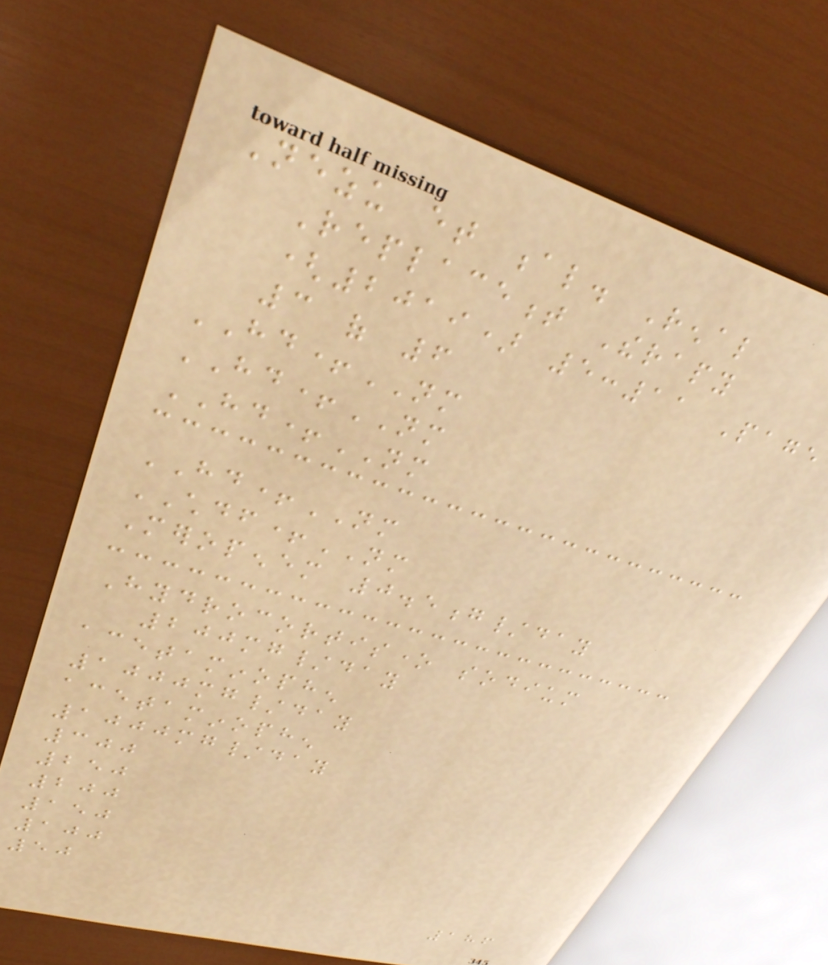Nezu et al. Renal
Replacement Therapy
(2019) 5:11 Page
3 of 6
HD+NM
HD+NM
HD+NM
HD+NM
CHDF+NM
Meropenem 0.5g/day
Hydrocortisone sodium
200mg/day
acetaminophen
1000mg/day
acetaminophen
1000mg/day
300
250
200
150
100
50
186
